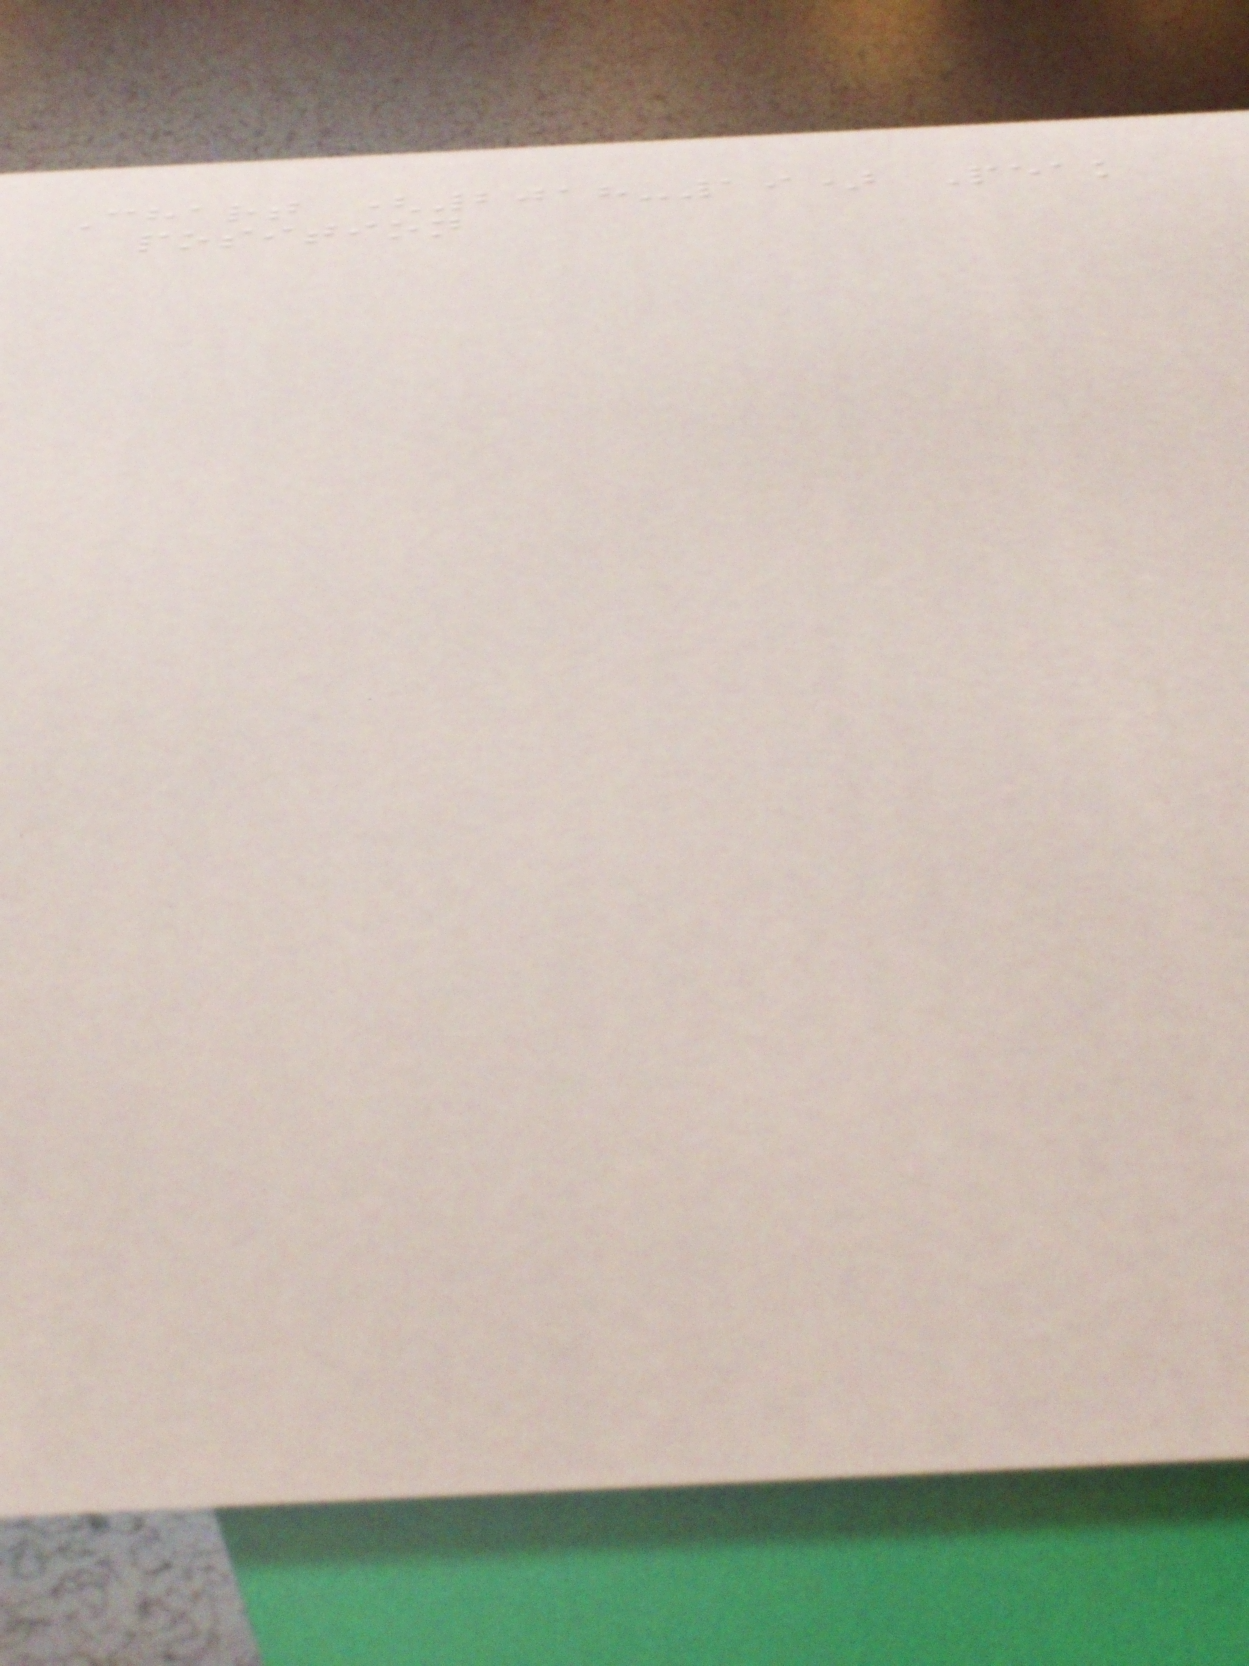Chart (2018-19) Peak
position
